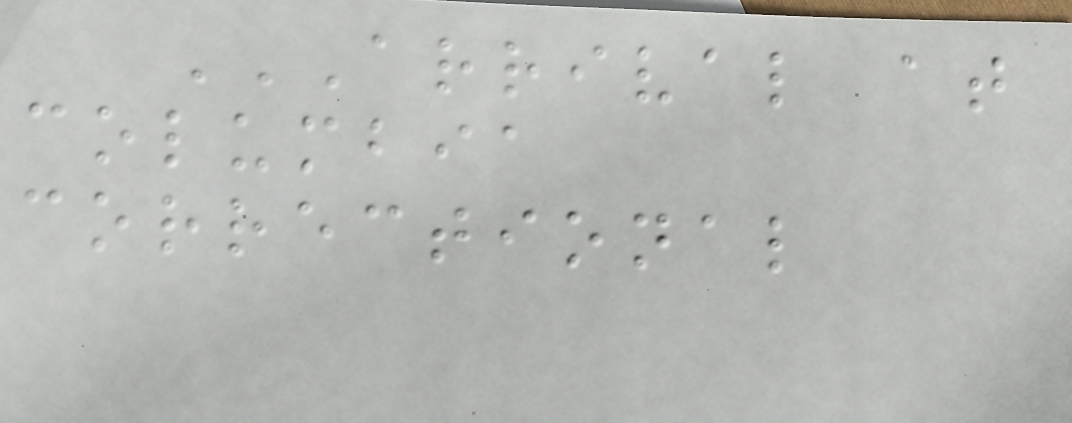ARRIVAL AT
COLUMBIA
CORRECTIONAL
